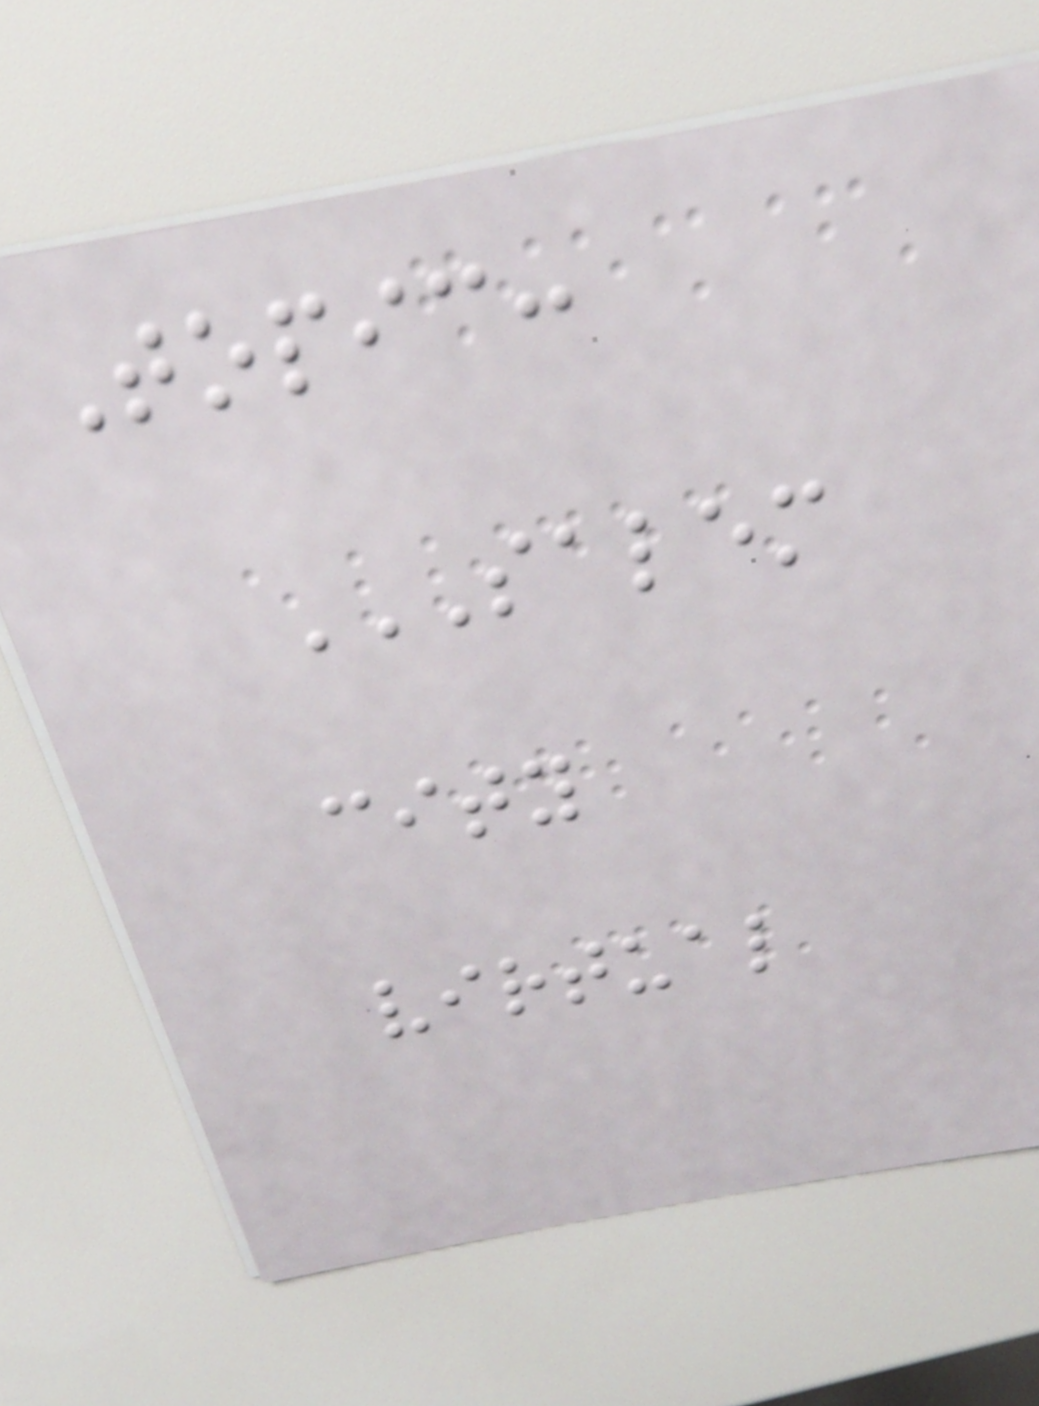Topic:
SALEM
CITY
VIRTUAL
